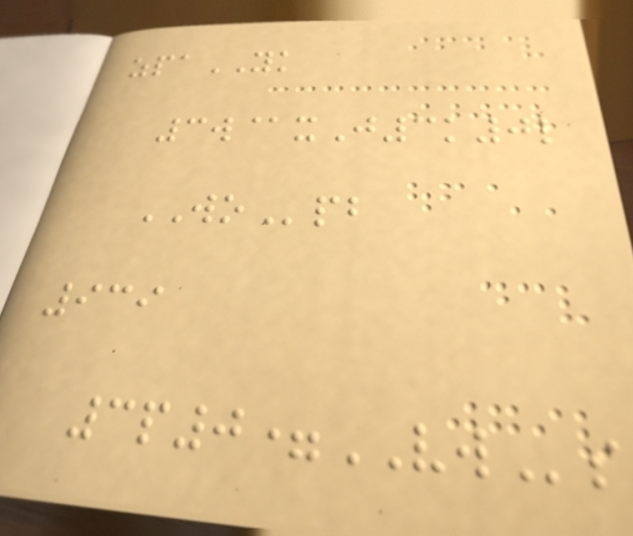zpaYK
3w@xJ3k0l
WOpb
939
3p0=VWs
